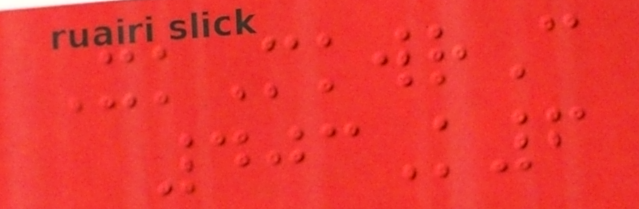XkMkwrC
403K6
